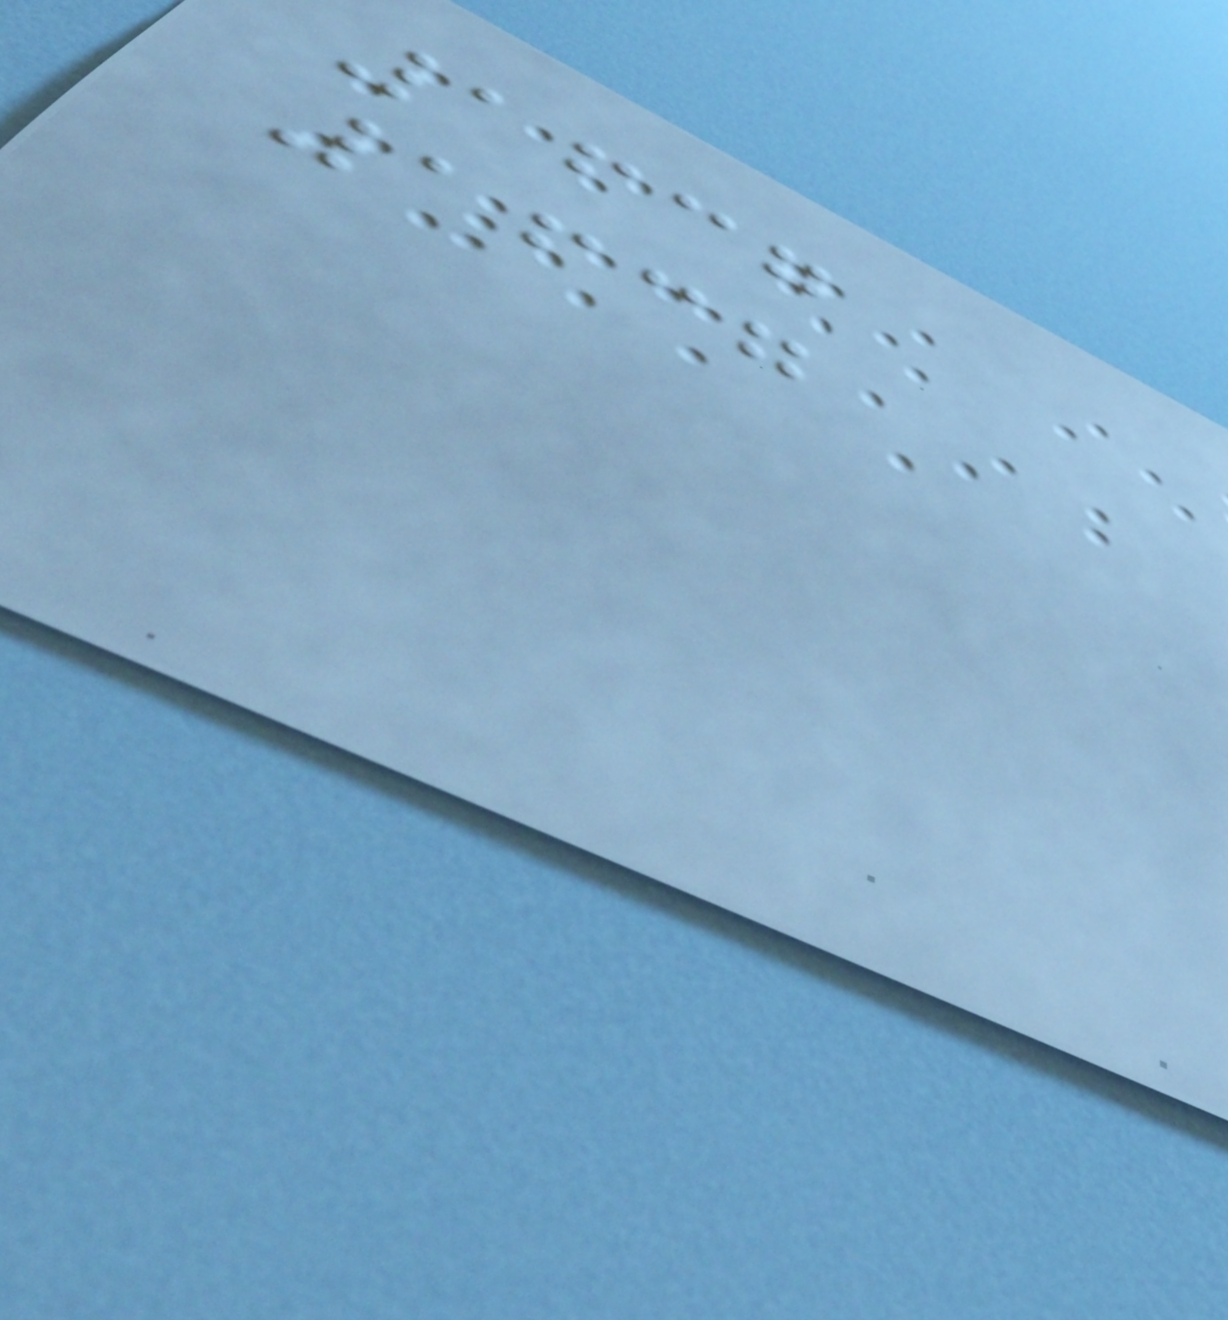1637
1637
